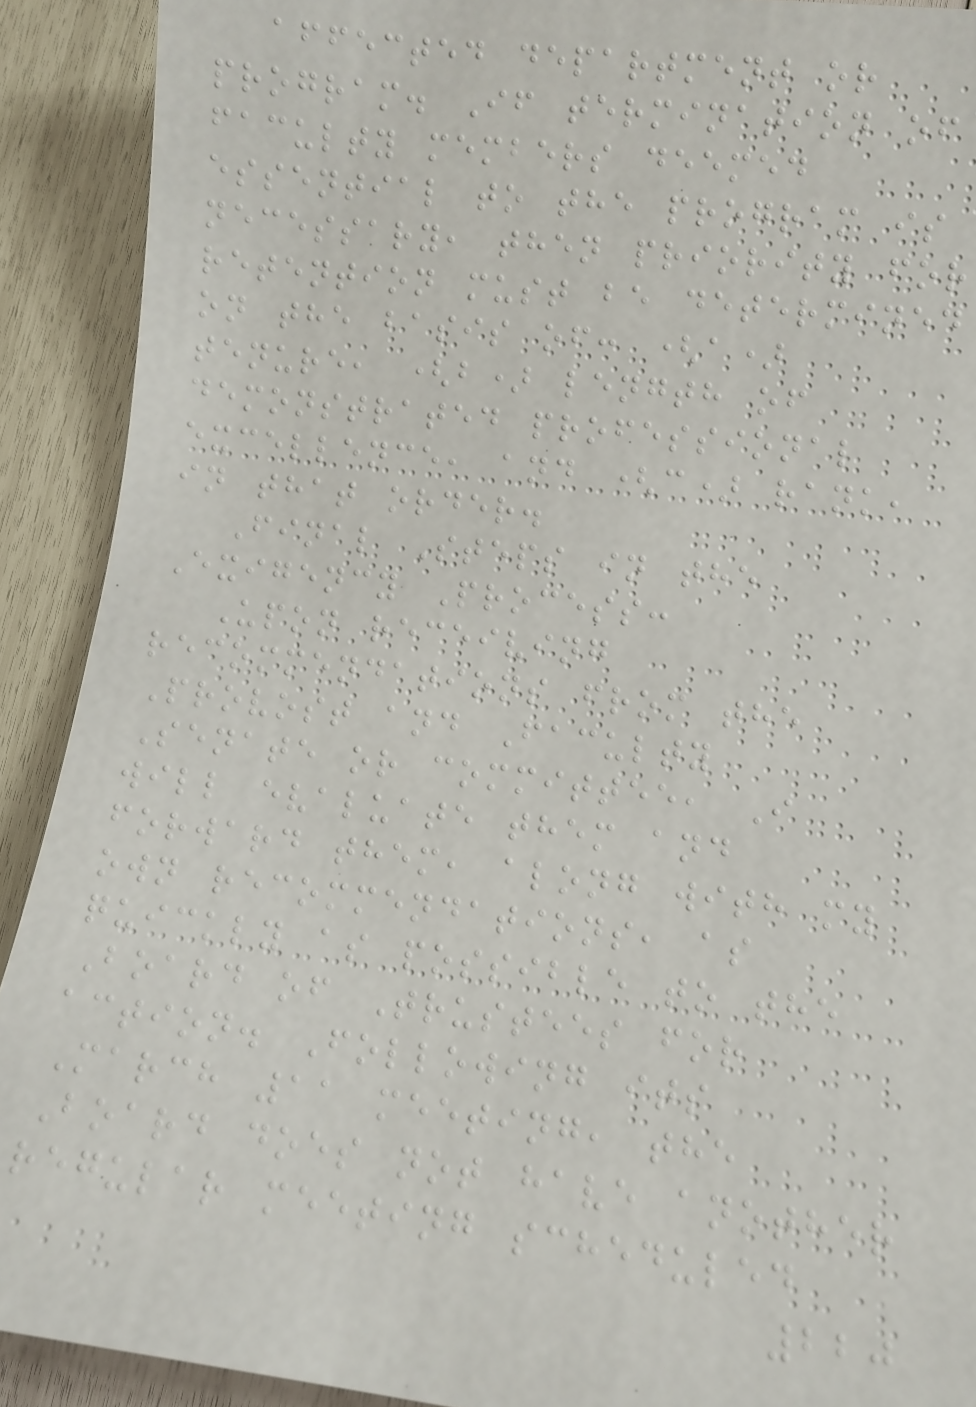affected department or
program. If termination of
faculty members deemed
essential to the program is
necessary, then priority for
retention must be determined
on the basis of: (a)
tenure, (b) length of
demonstrated professional
excellence, and (c) rank,
in that order.
Final Steps in the
Exigency Process:
Upon receiving
recommendations from the
Provost and Faculty
Senate or committee, I
will evaluate them and
forward them, along with my
own recommendations, as
quickly as possible to the
Board of Trustees for
action. Following its
March 11 meeting, the
Board does not have another
regular meeting scheduled
220
